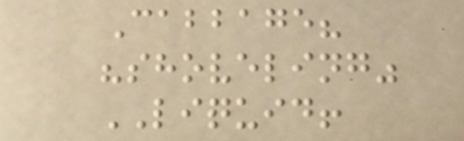Cabbage?
"shoveling"
LIQUID!
